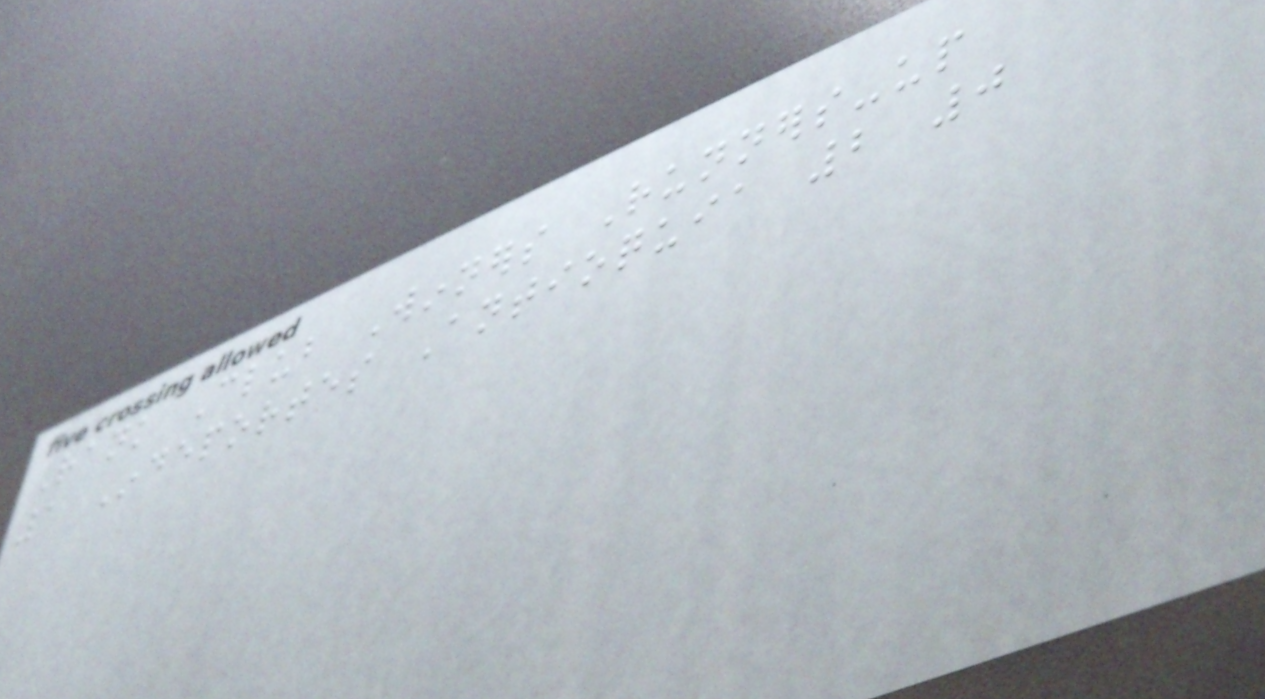Rank Club Winners Runners-up
1 Indeportes Antioquia 2 0
